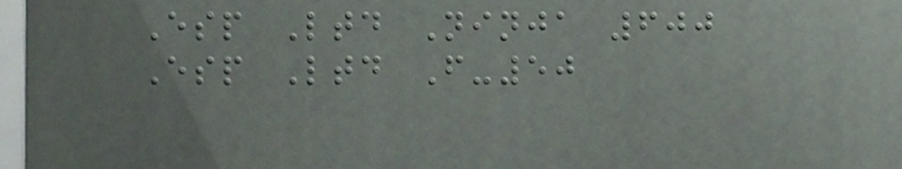Esp Ltd Ninja 600
Esp Ltd F-50
